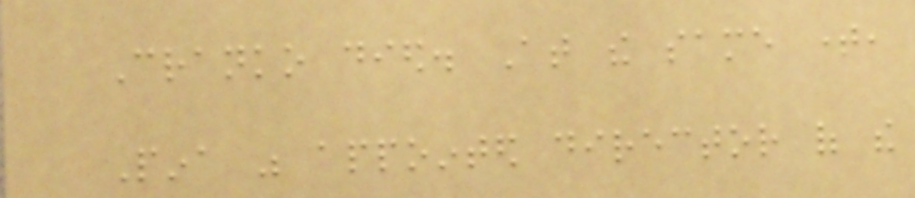Cranko died. At the same time,
Pina was appointed director of the
